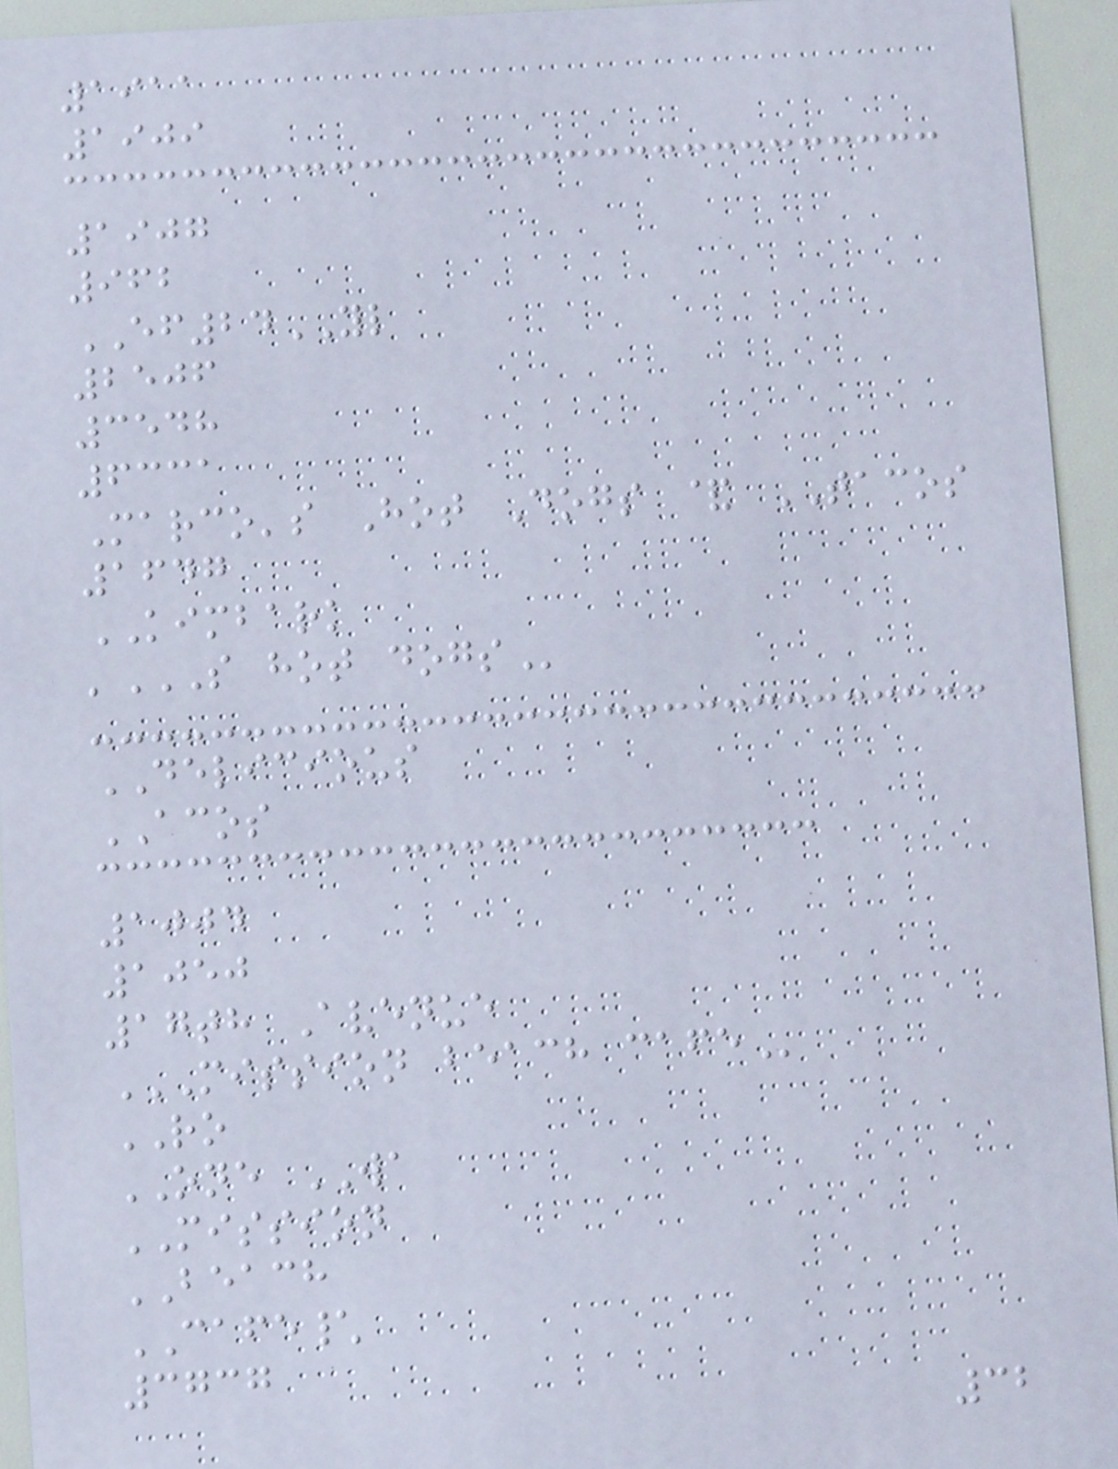1911
1909
1907
962
EF24YL
2506
3548
6331
Marco's Hot Dogs & TACOS
1647
KIMBARK
'S HOT DOGS
DELICIOUS
ACOS
1004
1050
17th Avenue
MISSION BEACH CAFE
RO
ONE WA
MISSION
BEACH
CAFE\
3737
32
